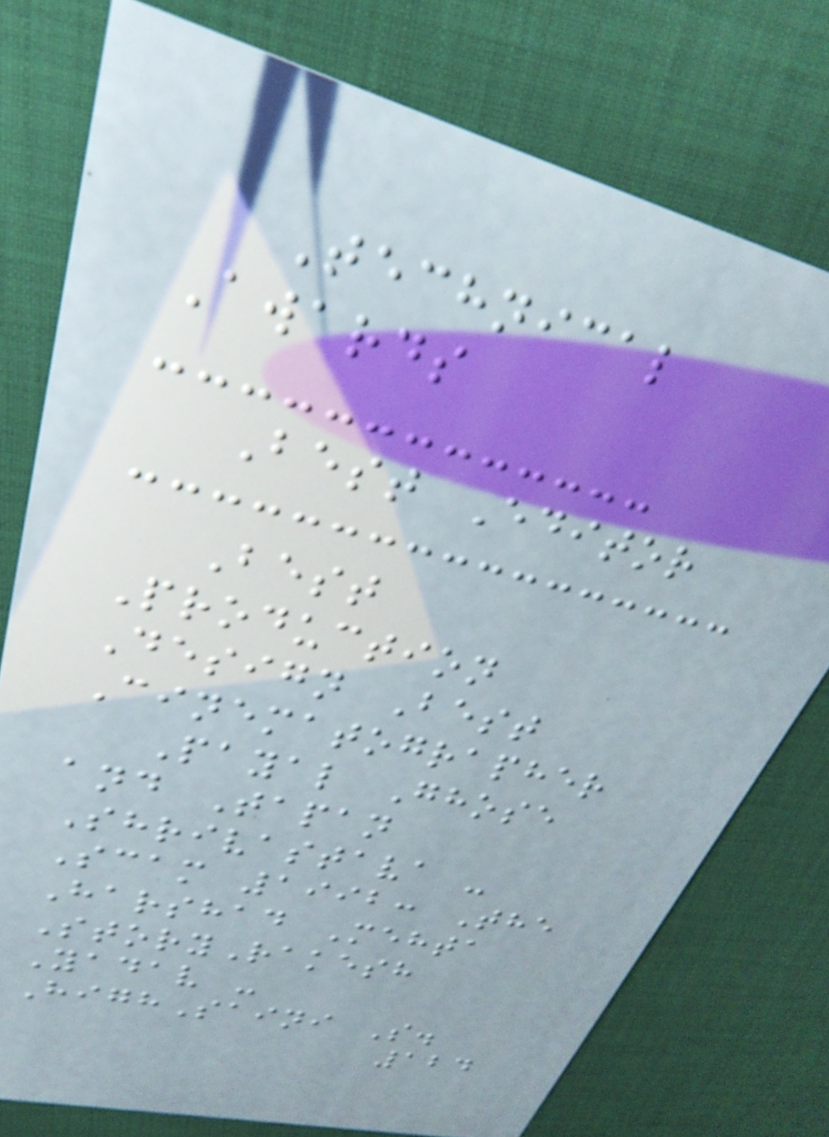Technical
Awards
Best Editor
Best
Production
Design Best
Cinematographer
Payal Ghose
and Tapan
Shrivastava -
Scam 1992: The
Harshad Mehta
StoryRakesh
Yadav -
HighSaini S.
124
